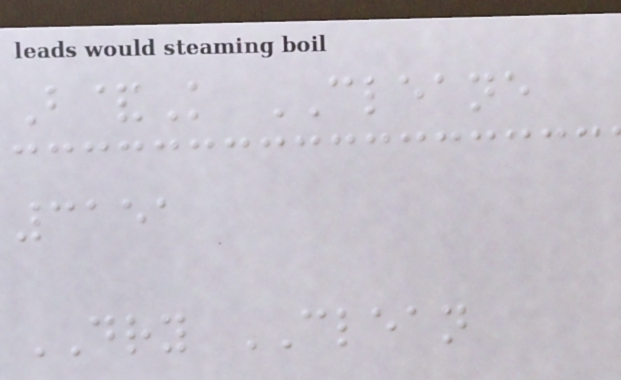B&K CLEANE
3151
DRY CLEAN
